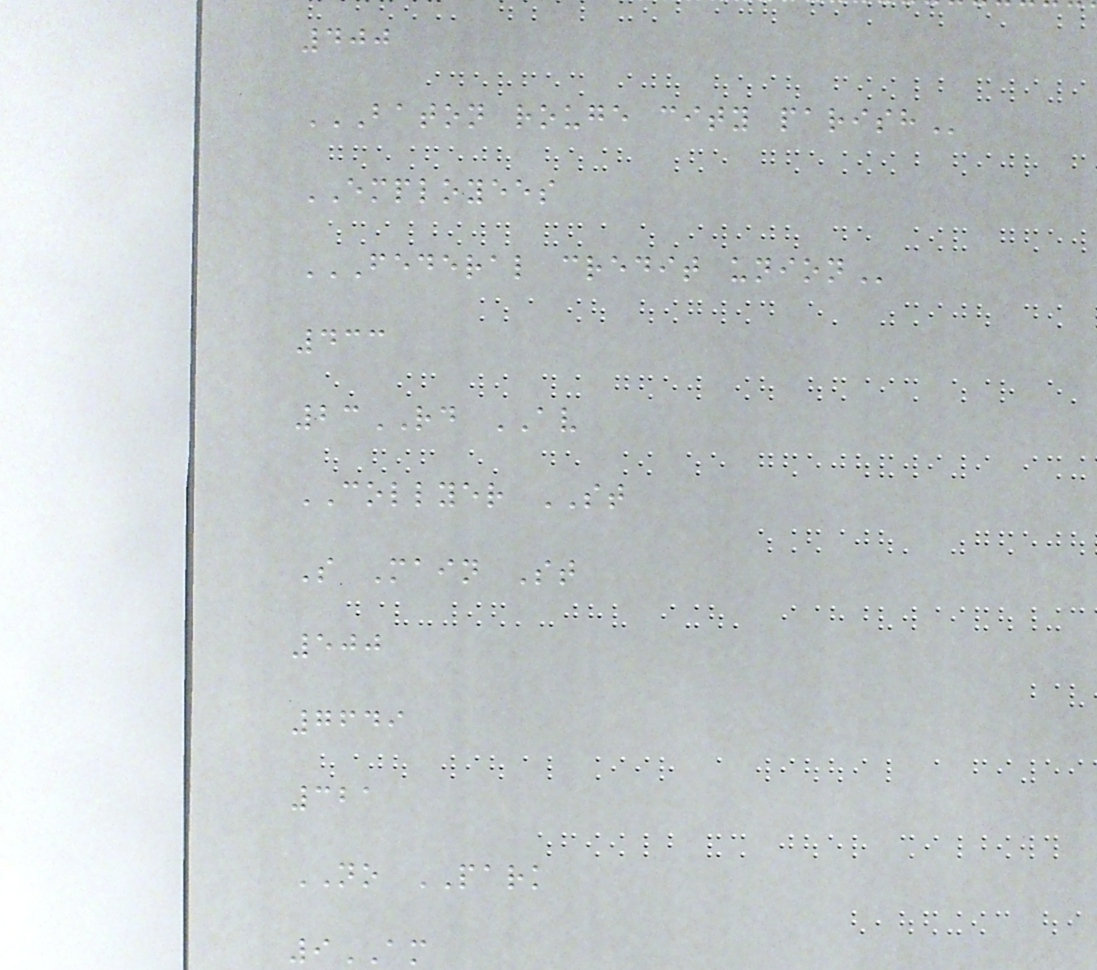400
BATON ROUGE CITY PARISH
EMPLOYEES
FEDERAL CREDIT UNION
433
23RD AV
COLLYER ST
S Main St
500
7649
321
NO PARK
9AM
